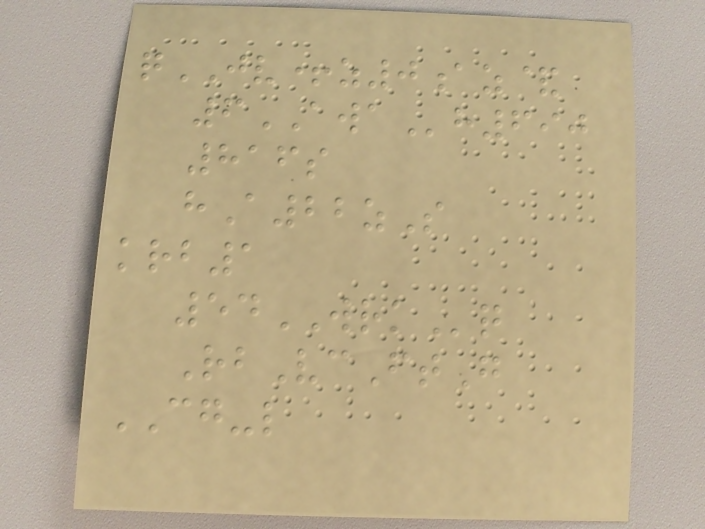qJV+z0az&
6AWAh690
816s
hA22zS
krb1
54WRKq
RbVcFtG
CG-l
